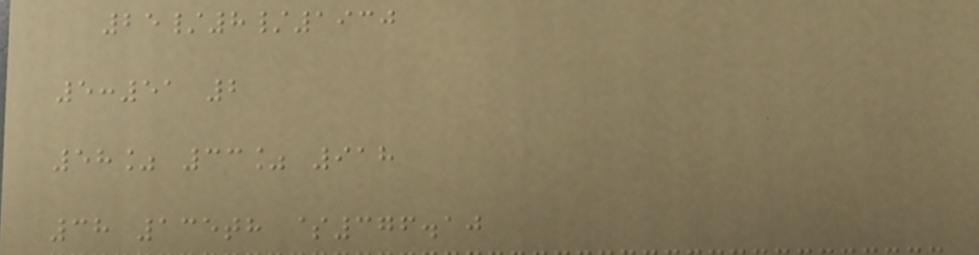25/8/1930
5:51 2
58% 33% 918
38 135th $376.10
